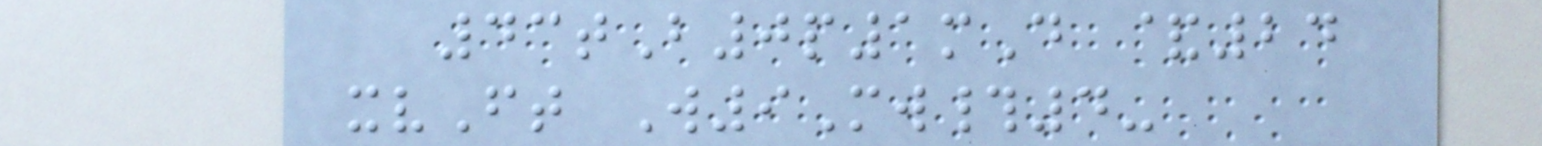43tB0p1mD &24
xvFt W9Mw#4-
